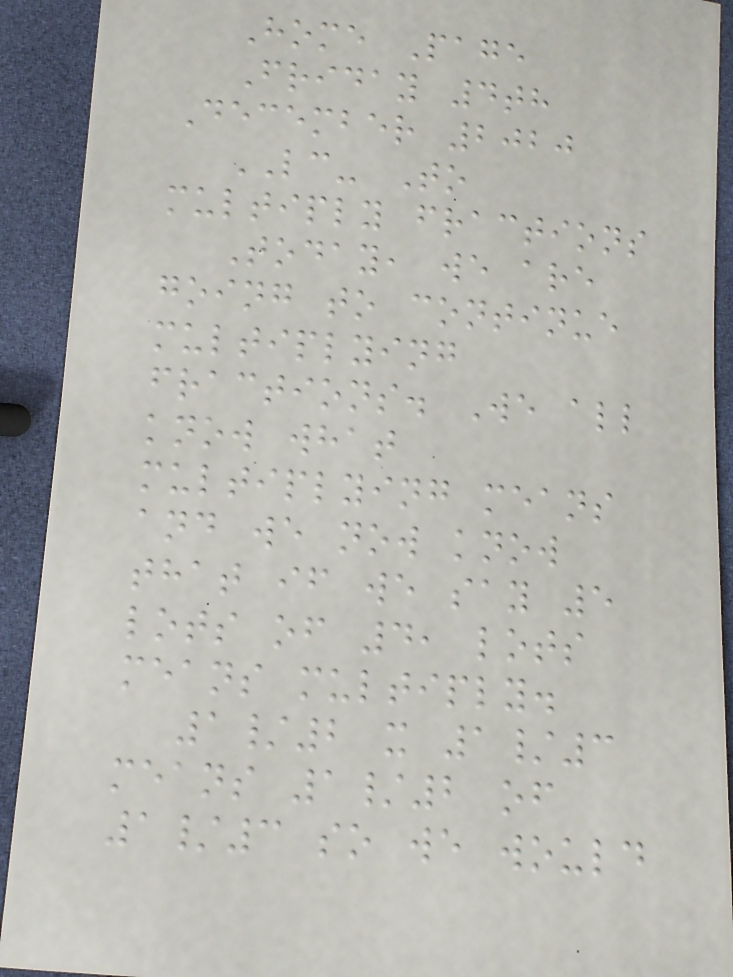Home Page
Friday 4th
December 2020
LC- To
multiply fractions
Today, we are
going to continue
multiplying
fractions. We all
know what
multiplying means
and we now know
that if we say 5
lots of 4, lots
means multiply.
1/2 x 1/3
means 1/2 of
1/3 so we would
